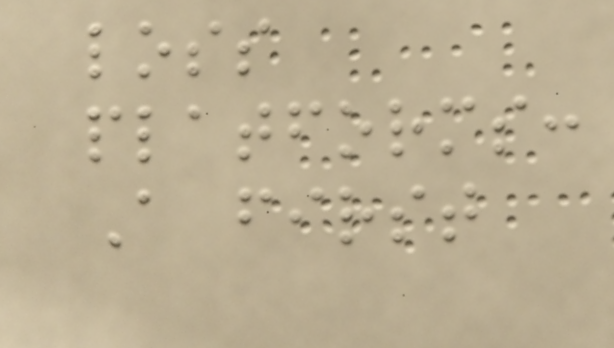loss
platforms:
A first
